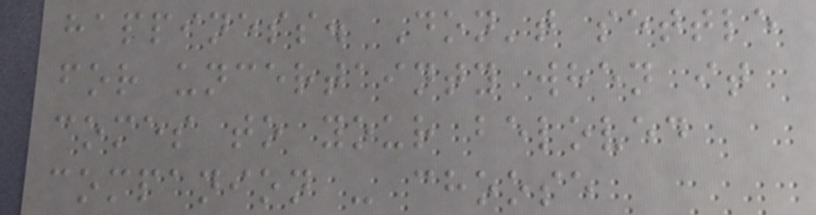happiness. Don't settle
for uncertainty when it
comes to your beloved
companion - choose
